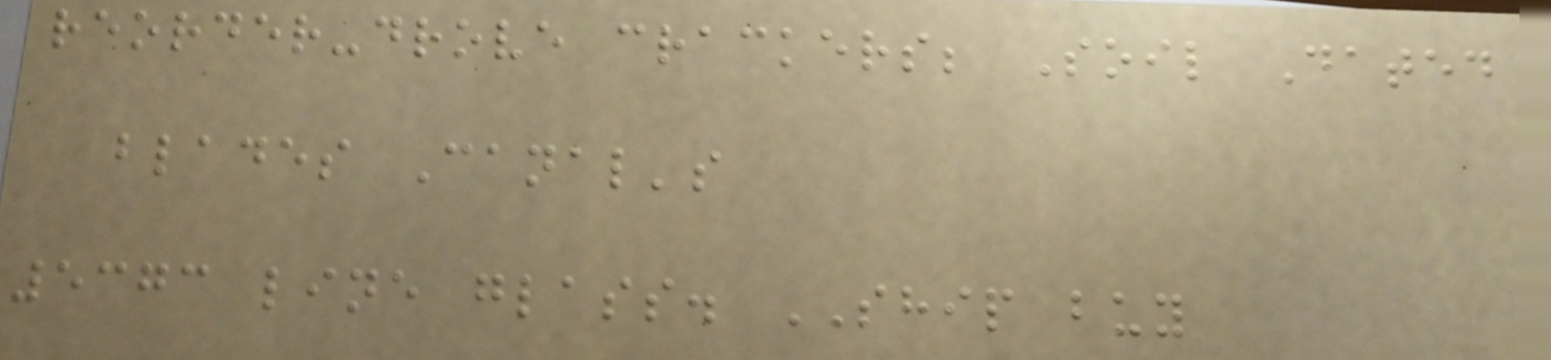reorder-drove crackers; Soil Dated
blades Canal's
5373 line glass. SHIP buy
